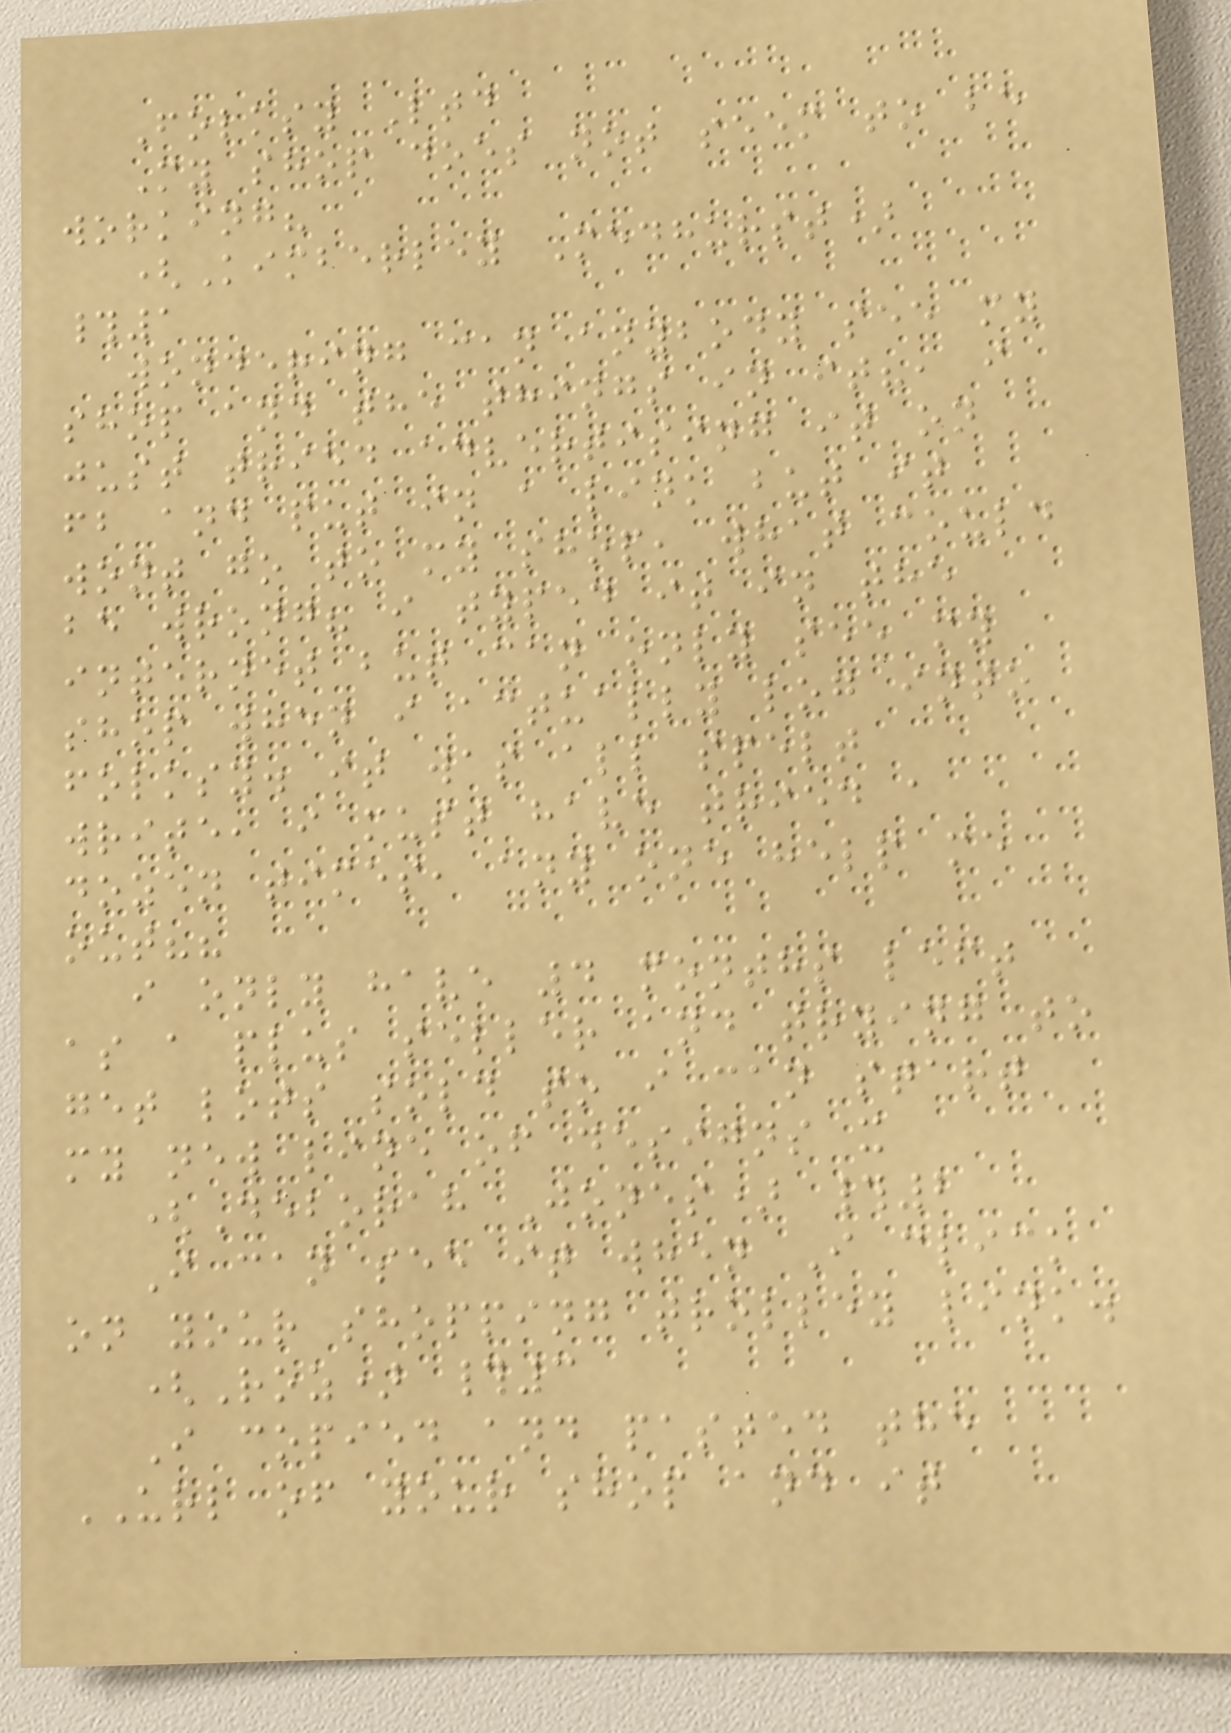Folksy Ltd
My shop does not seem to be
working?
(Kimberley Medhurst)
#1
wondering can anybody see my
shop and the things in it?, i
just tried advertising it on
fb and put in a link but it
wont go to my shop, what could
be wrong? i typed it in the
internet but can only see my
shop when i actually log into
folksy. it was all spelt
write, i must have tried a
dozen times, any one help me
out??
i only have 4 months left
as a plus seller and trying to
get lots sold so i can start
my new line of designs x
(Deborah Jones) #2
I can see it when I click
on your shopping trolley link.
(Roz) #3
I copied and pasted the
URL of your shop and it
